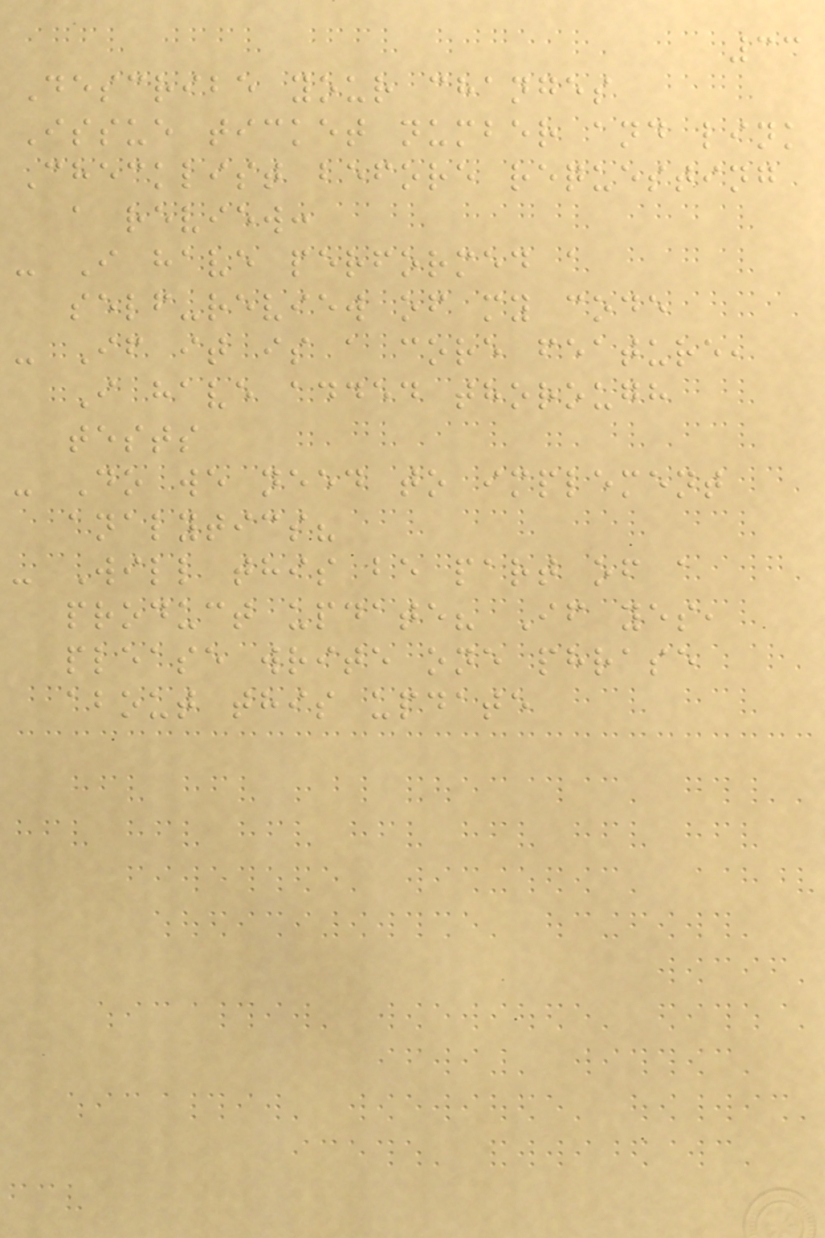33
Describe your changes
Issue ticket number and link
Checklist before requesting
a review:
- I have performed a
self-review of my code
- If it is a core feature,
I have added thorough
tests
- Do we need to implement
analytics?
- Will this be part of a
product update? If yes,
please write one phrase
about this update
